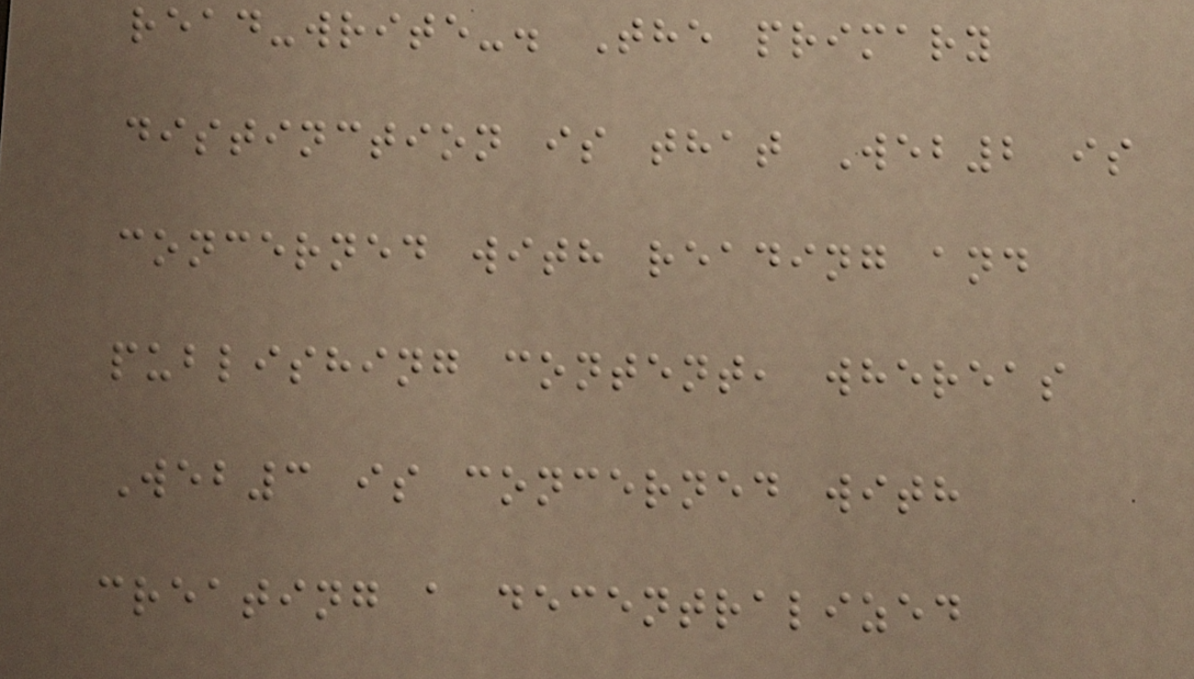read-write-. The primary
distinction is that Web2 is
concerned with reading and
publishing content, whereas
Web3 is concerned with
creating a decentralized
